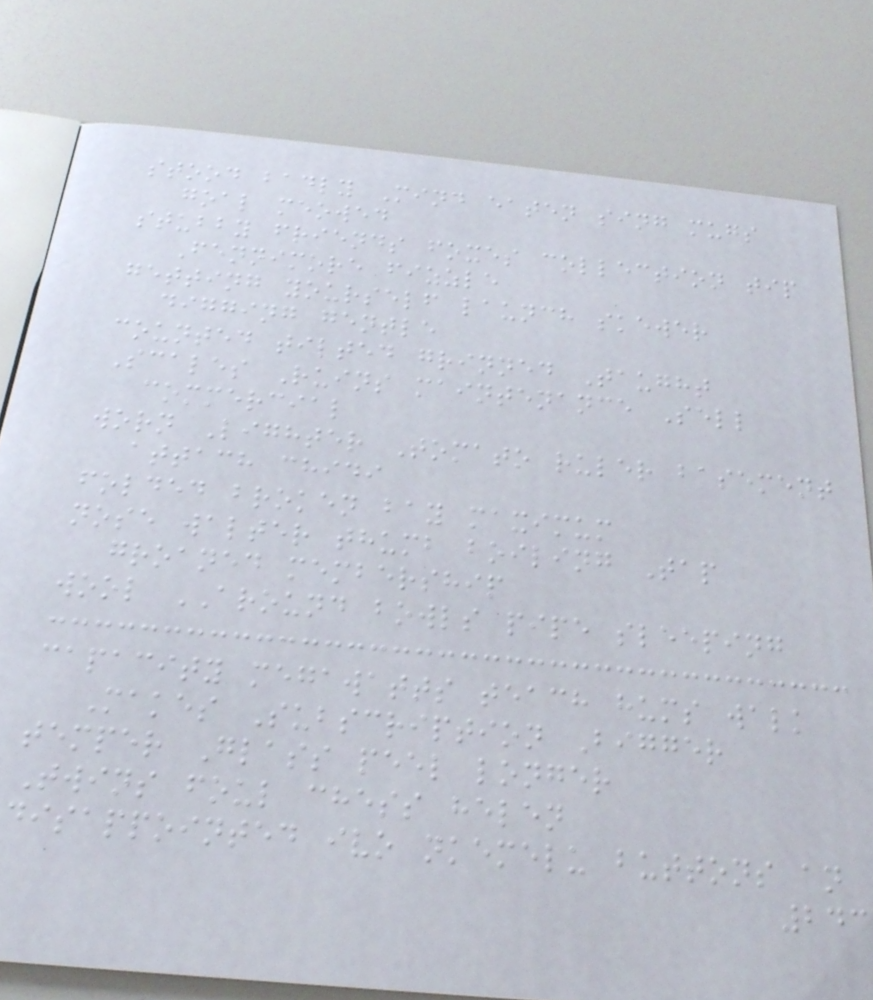stood badly Mind eaten sing mugs
goal meowed
stubby friends foxes collection tip
Fennimore fizzle
getting yourself launch skewer
digging gentle
counted tilted grinned Taught
Scales Ruins maintenance Sell
commercial
worn Lighter Tomato ruler basement
attach chidi
folded broken bay maximum
nose walter thumb boiling Tap
groaned membership
wool AROUND bowls pipe sleeping
capacity megawatts teach hums walk
Makes Subscription Bigger
temper Glass peel longer
Twins foul chess helen
disappointed ivo nkemelu buttons an
243
